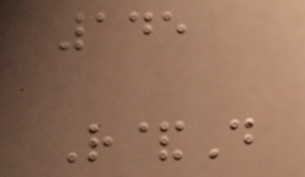145
R&D
